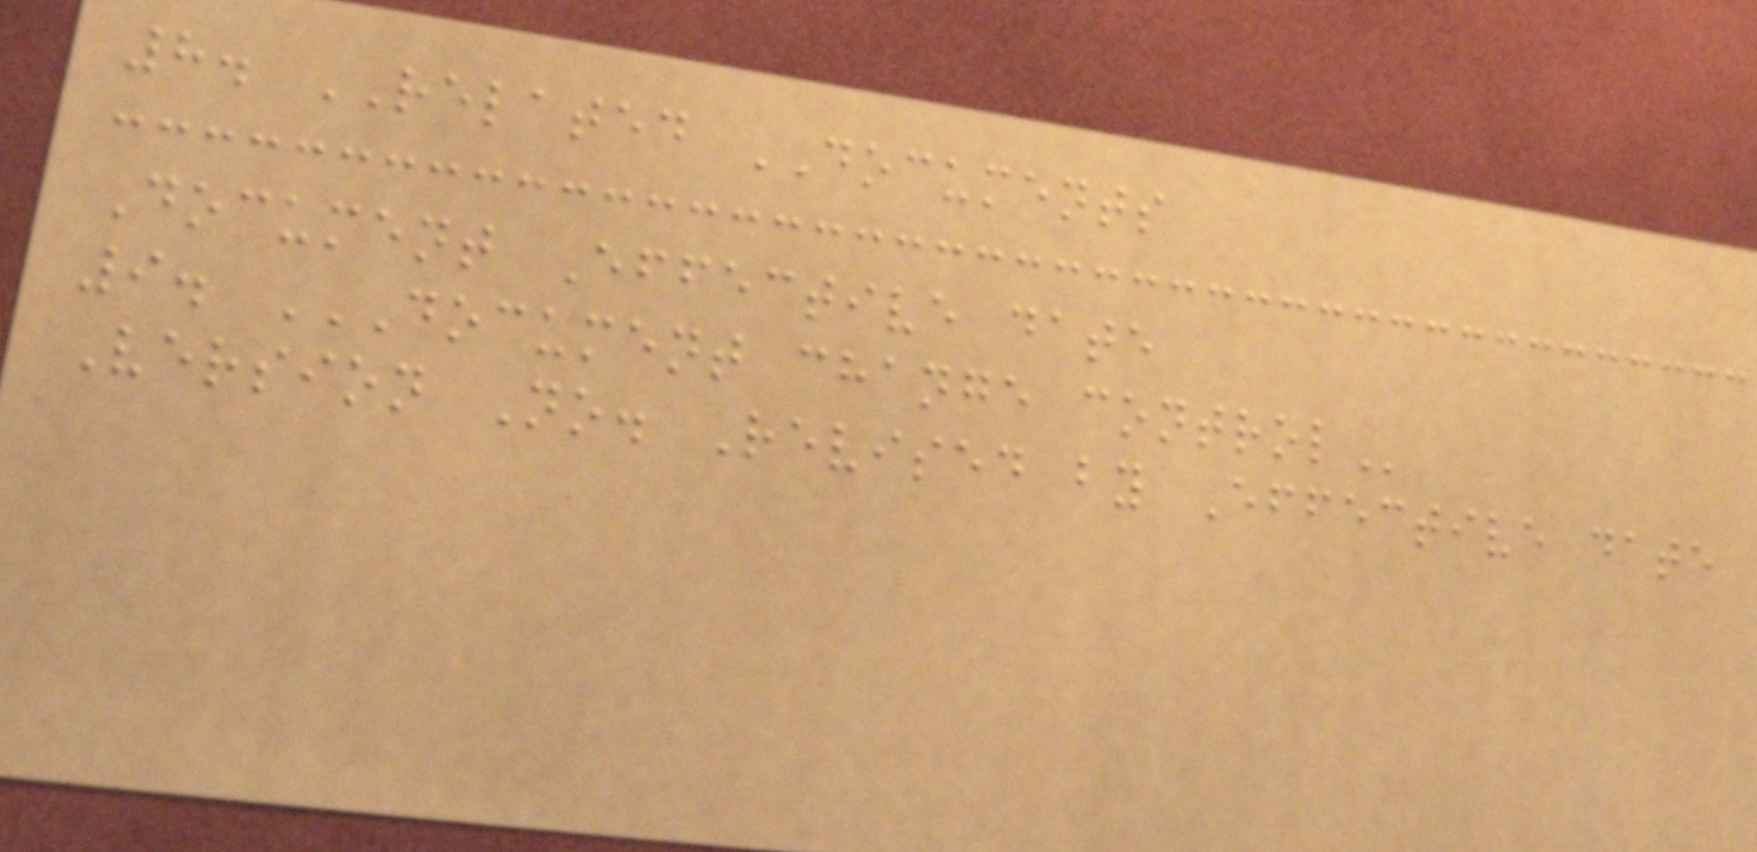8. RELATED DOCUMENTS
Document Effective date
9. DOCUMENT CHANGE CONTROL
Version No. Revised by Effective date
